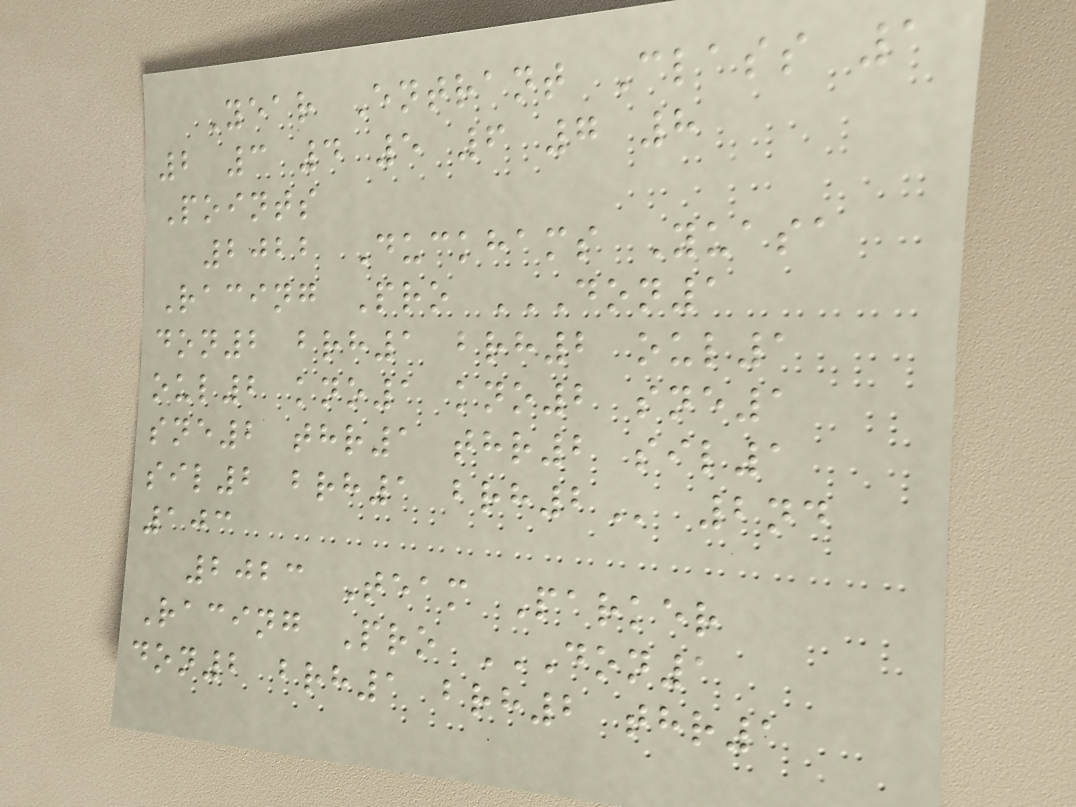Year Entrant Class 1
2 3 4 5 6 7 8
Points
2022 Duckhams Yuasa
Racing Pro DON1
DON2 BRH1 BRH2 OUL1
OUL2 KNO1 KNO2 SNE1
SNE2 THR1 THR2 SIL1
SIL2 BRH1 BRH2 2nd
103
2023 Team Parker
Racing Pro DON1
DON2 BRH1 BRH2 THR1
